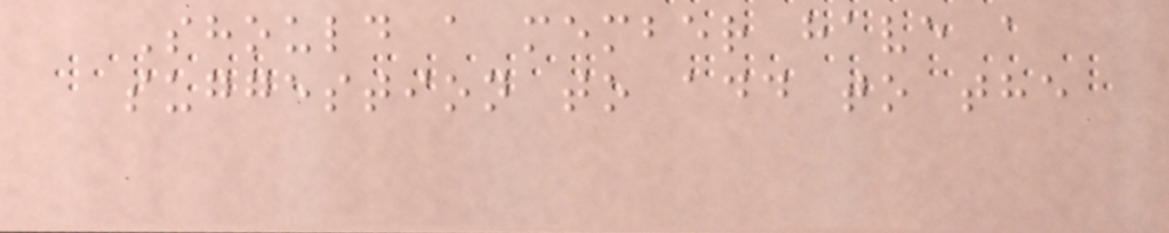Should a member have a
suggestion to add to the
